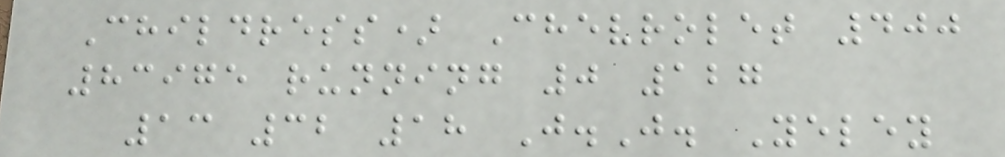Childress) Chevrolet 400
83975 running 0 127
13 32 18 J.J. Yeley
